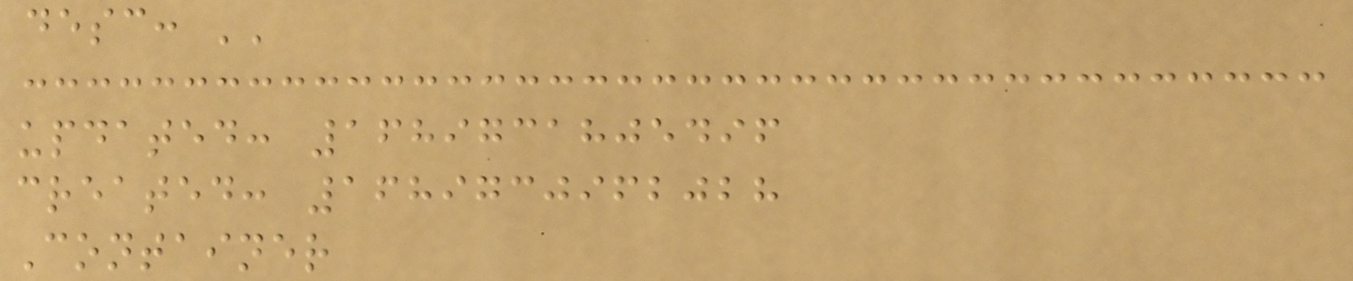desc: ''
updated: 1689731805496
created: 1689730962028
Container
